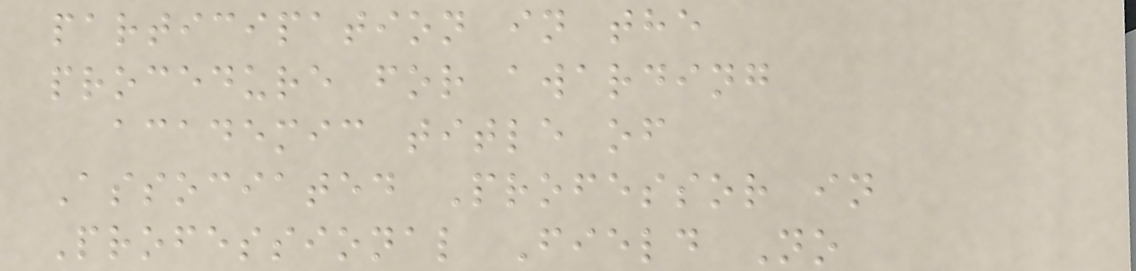participation in the
procedure for awarding
academic title of
Associated Professor in
Professional Field No
